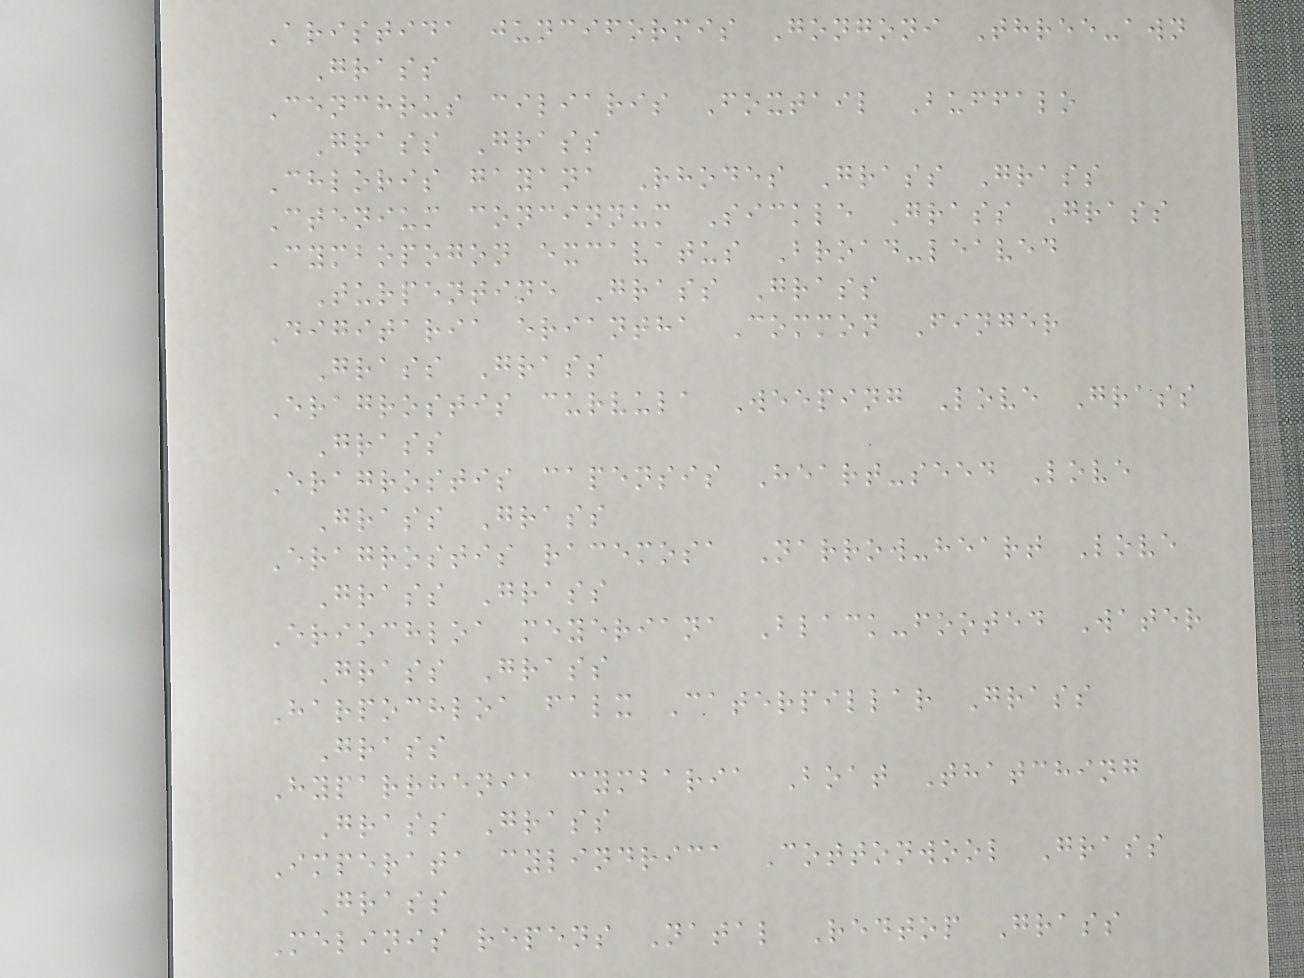Aristida junciformis Gongoni Three-awn
Grass
Cenchrus ciliaris Foxtail Buffalo
Grass Grass
Chloris gayana Rhodes Grass Grass
Ctenium concinnum Sickle Grass Grass
Cymbopogon excavatus Broad-leaved
Turpentine Grass Grass
Digitaria eriantha Common Finger
Grass Grass
Eragrostis curvula Weeping Love Grass
Grass
Eragrostis capensis Heart-seed Love
Grass Grass
Eragrostis racemosa Narrow-heart Love
Grass Grass
Eriochloa meyeriana Black-footed Water
Grass Grass
Harpochloa falx Caterpillar Grass
Grass
Hyparrhenia cymbaria Boat Thatching
Grass Grass
Imperata cylindrica Cottonwool Grass
Grass
Melinis repens Natal Redtop Grass
